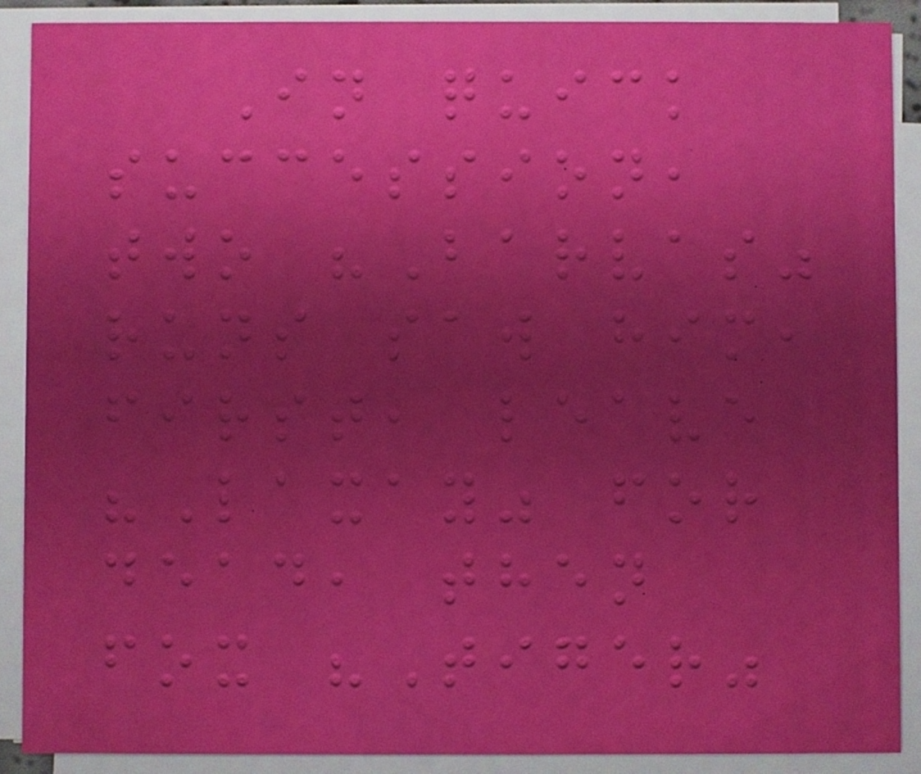In quick
succession,
two "Barvas"
runs saw him,
first, leave
"Laxay" for
dead, then
fox "Tiger"
